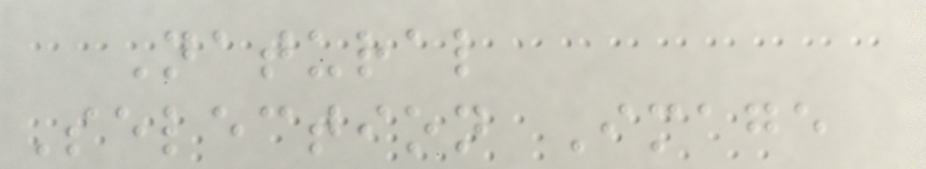Natural
Selection Image
